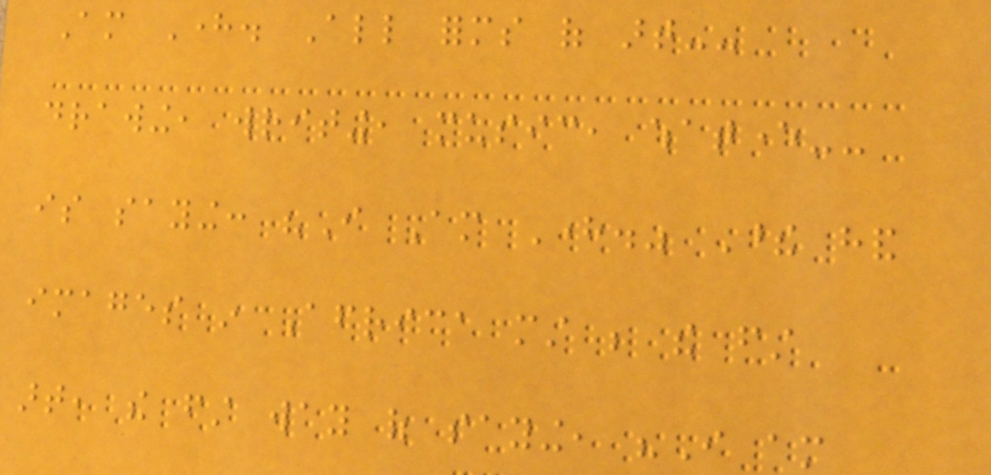Am Here. All forms of art--
drawing, writing, music, whatever--
is saying: "I Am Here." These hand
images in Africa must be the first
art, the first way of saying, "I am
